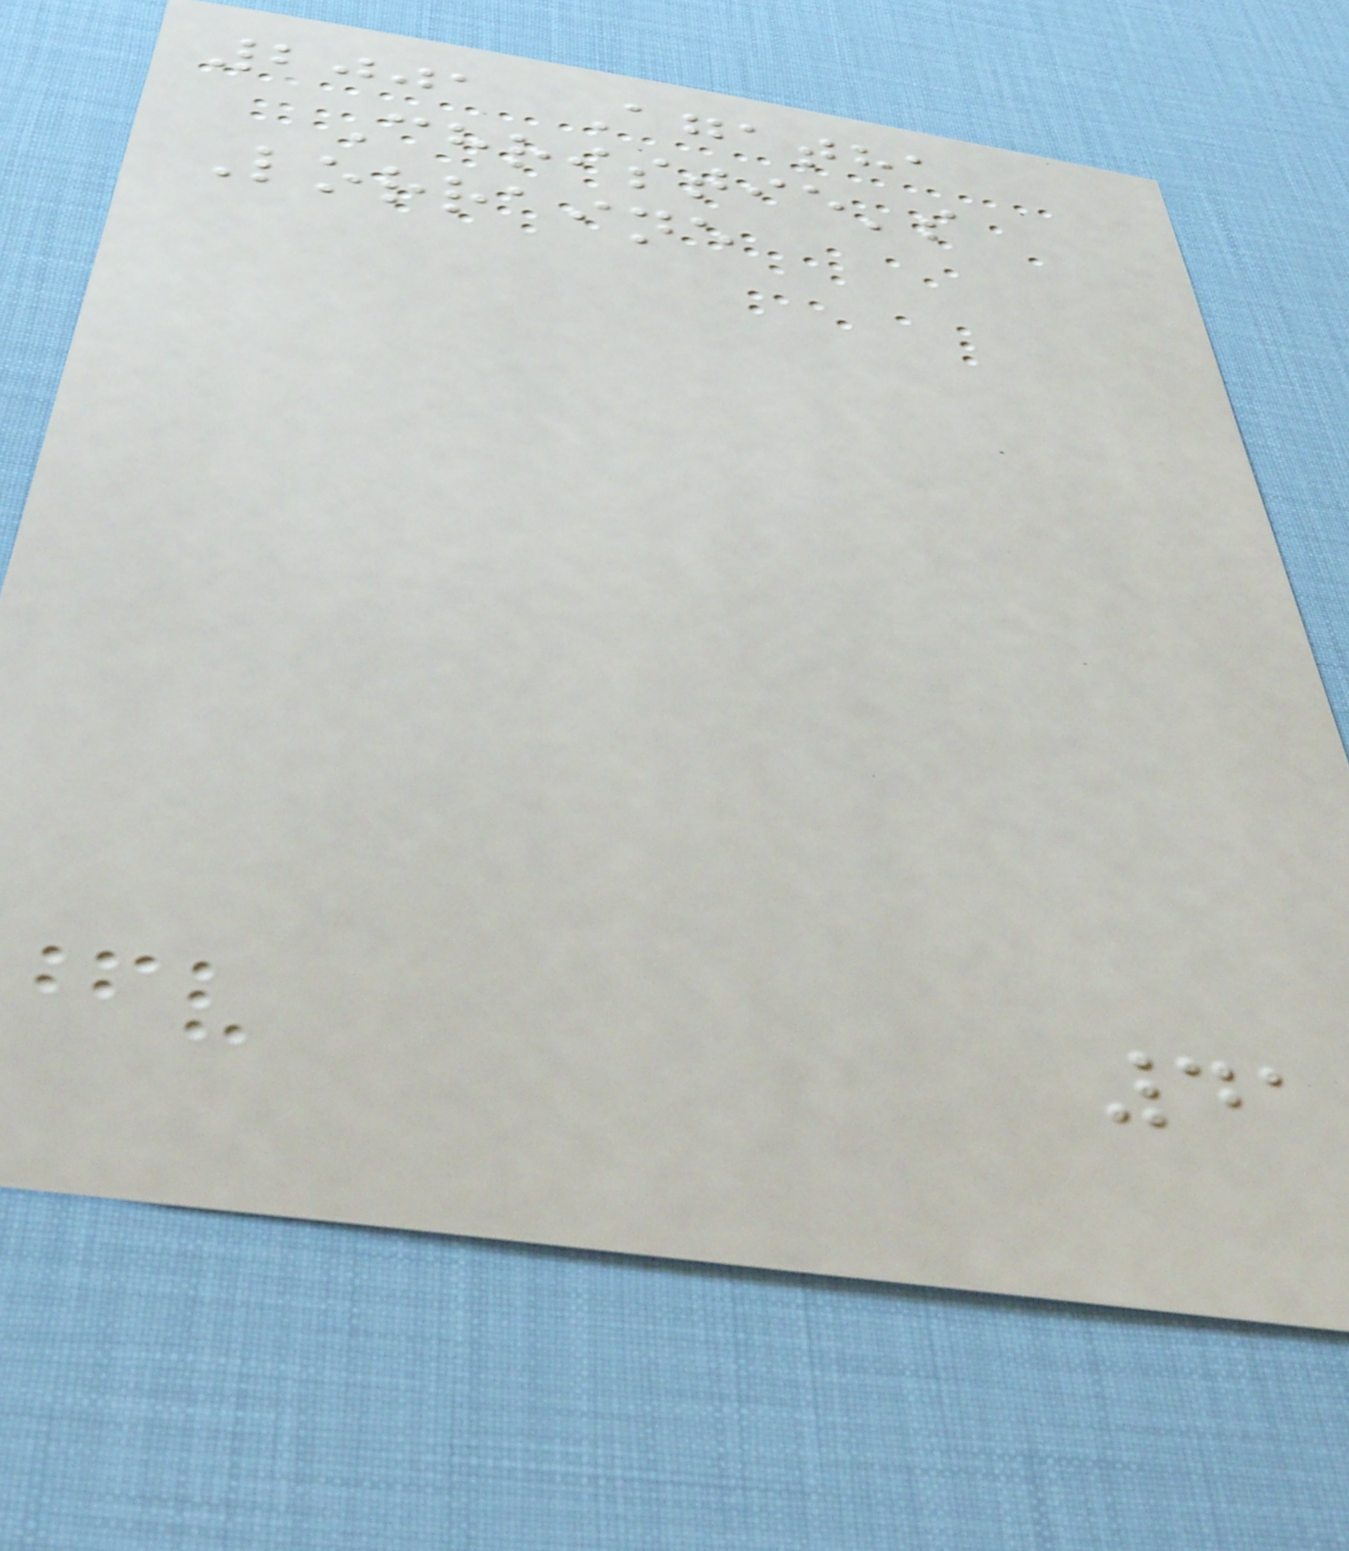2001 Agatha
Christie's
Lorraine
41
